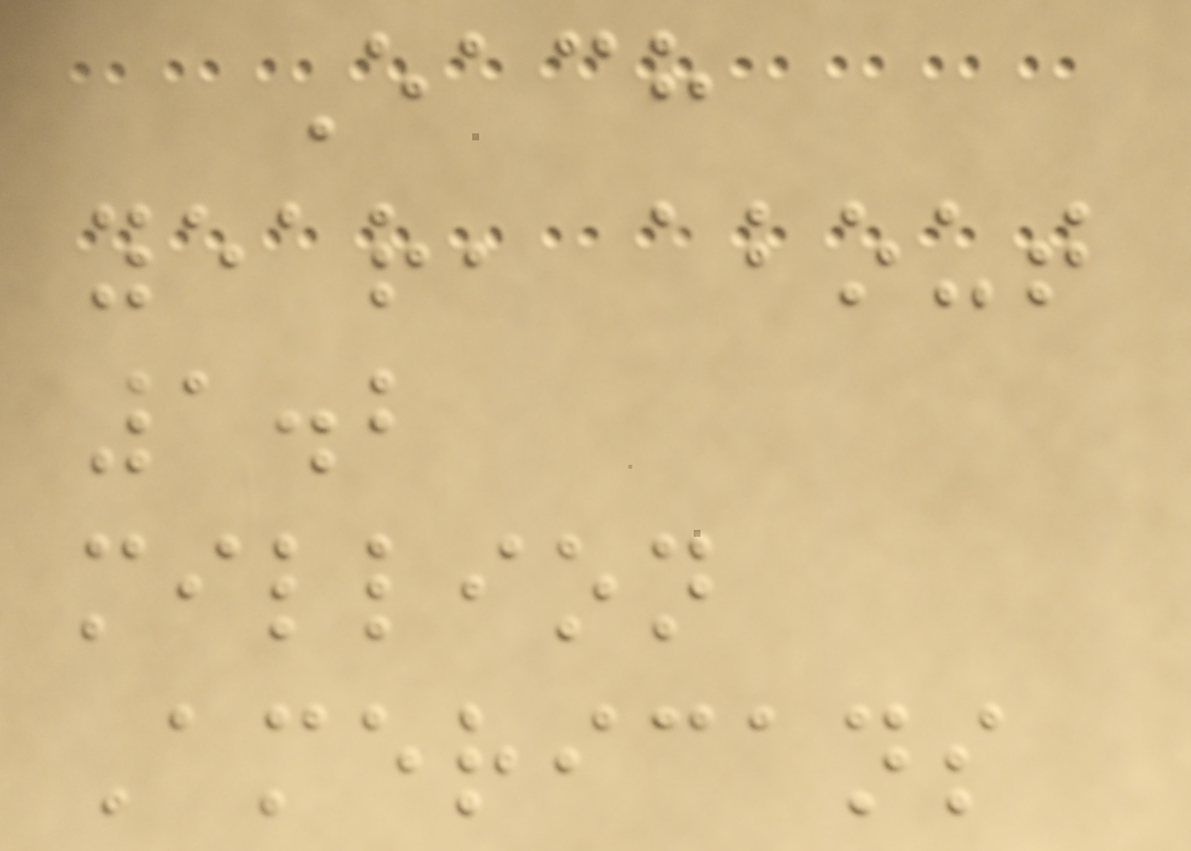Each
year, about
1.2
million
Americans
